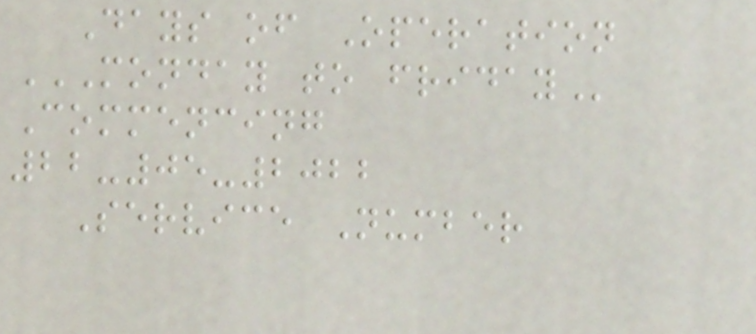Days of Operation
MONDAY TO FRIDAY
Commencing
22-05-2022
Service Number
